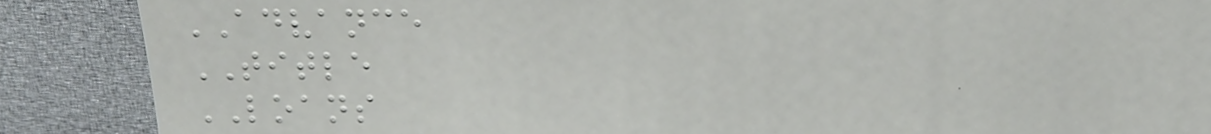ADVANCE
TITLE
LOANS
